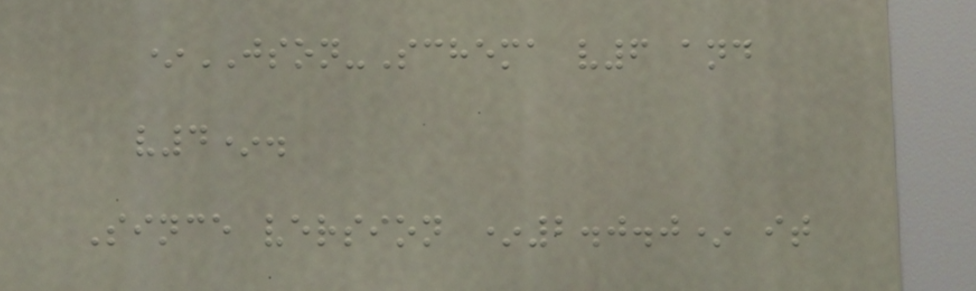*JSON-Schema v6 and
v4*.
Since version *2.0.0* it
